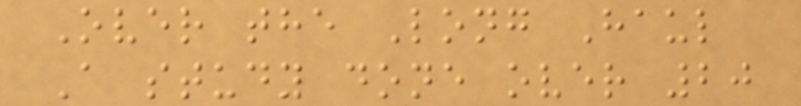Over the Long Haul
A study done over 20
